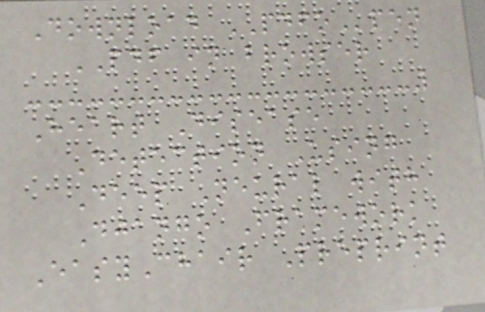Download PDFOpen
PDF in browser
Heart Disease
Detection Using
Deep Neural with
Django Framework
EasyChair Preprint
